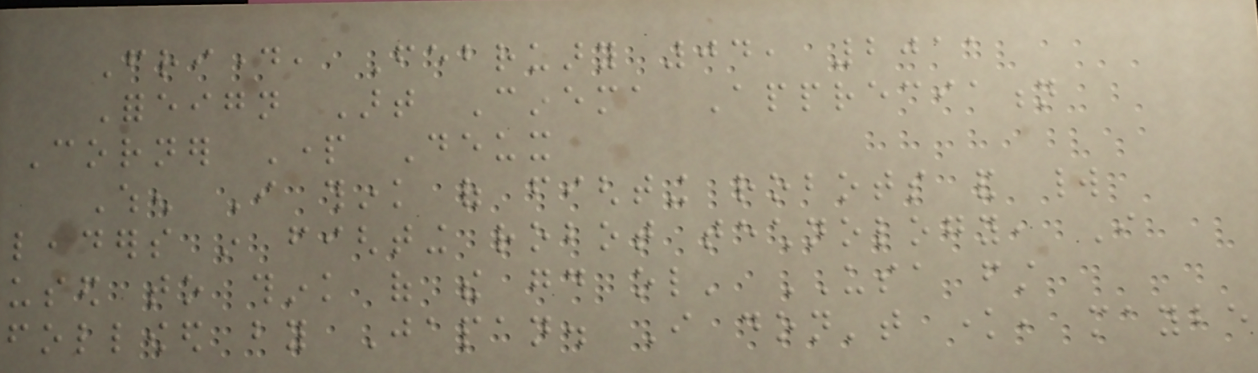Friday, February 04, 2011
Foreign Art Cinema Appreciation
Corner Part Deux
When I think of fighting robots and world
leaders in fighting robot technology, I
used to think of the good ol' USA first
followed by Japan. I don't know, maybe
